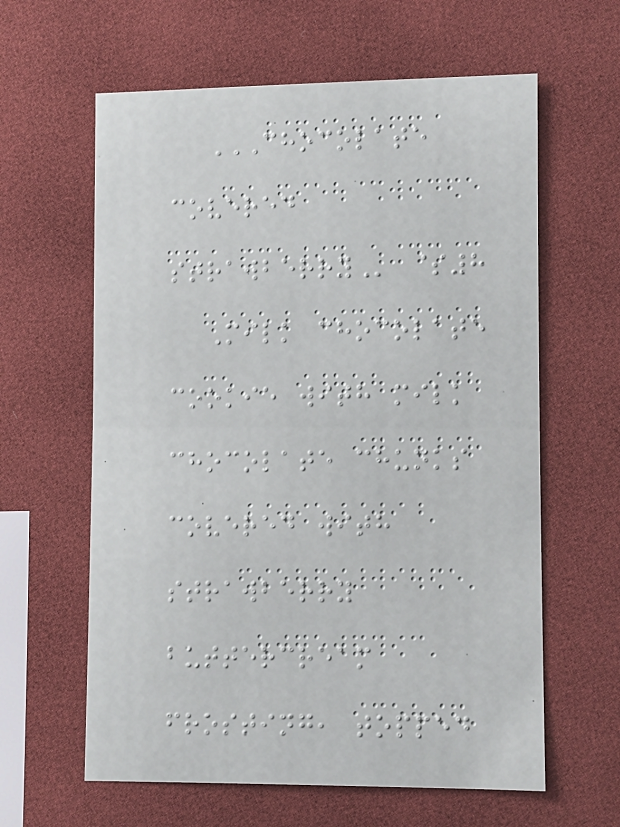CHOCOLATE
COVERED
STRAWBERRY $8
Milk chocolate
cookie with milk
chocolate chunks
covered with
strawberry
buttercream
frosting, topped
